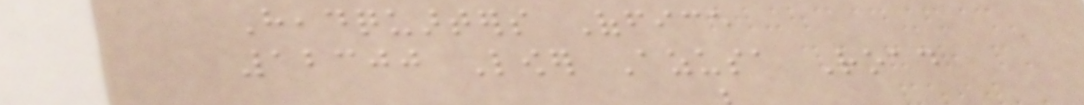Headquarters Office
12300 Lower Azusa Road
